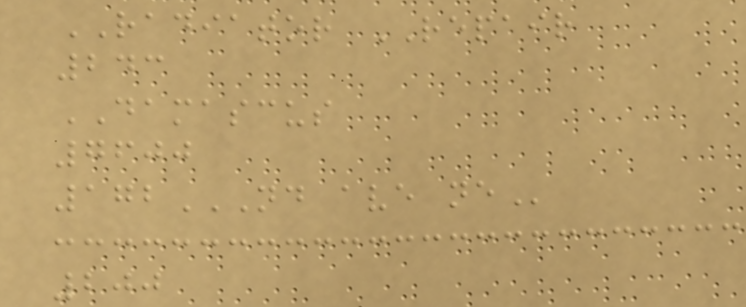RADIATOR REPAIR
243
DAMASCUS
7600
172ND AVE NE
200
